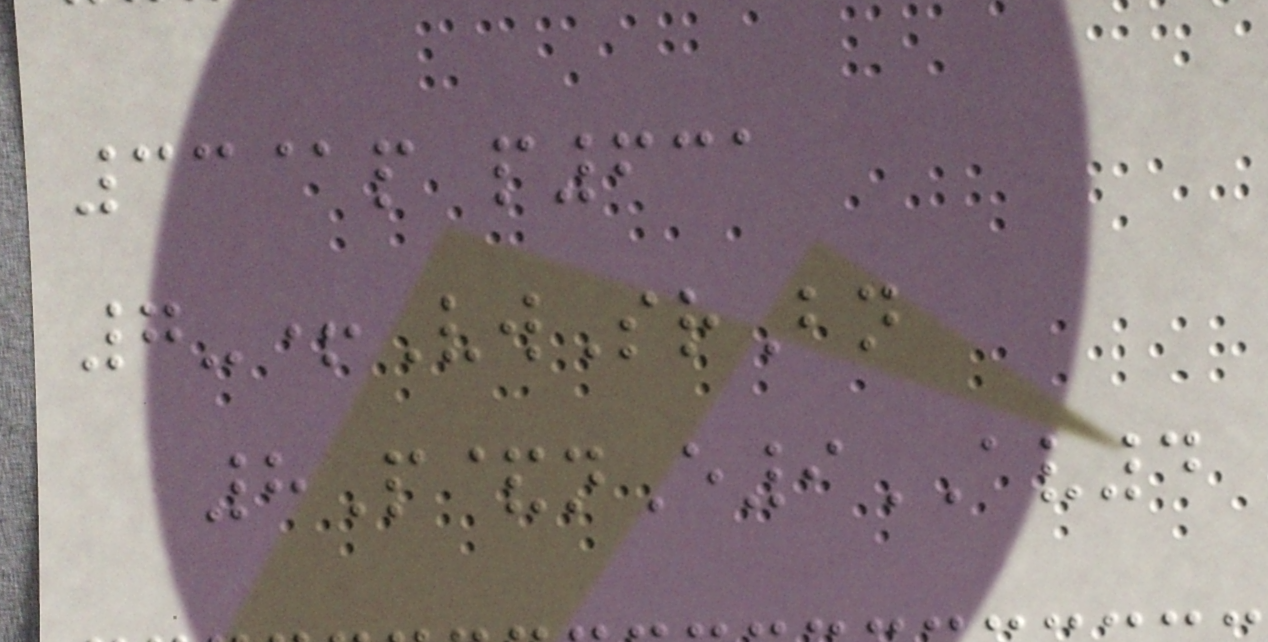33@p p631
7-+VwSrBn
8P&nE9AV4
